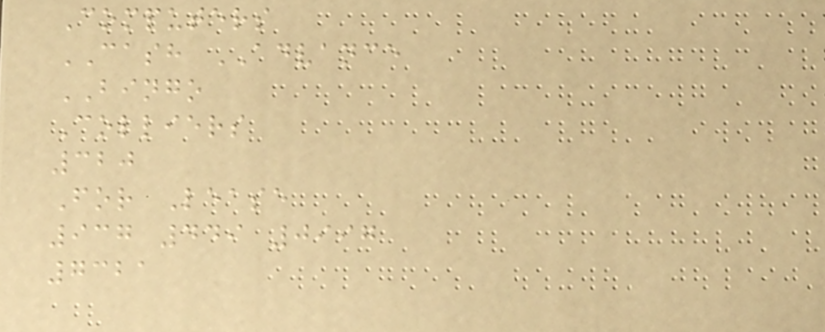Computers
CASH ADVANCE
BINGO
Colliers
320
For Lease
937 449 0997
7321
